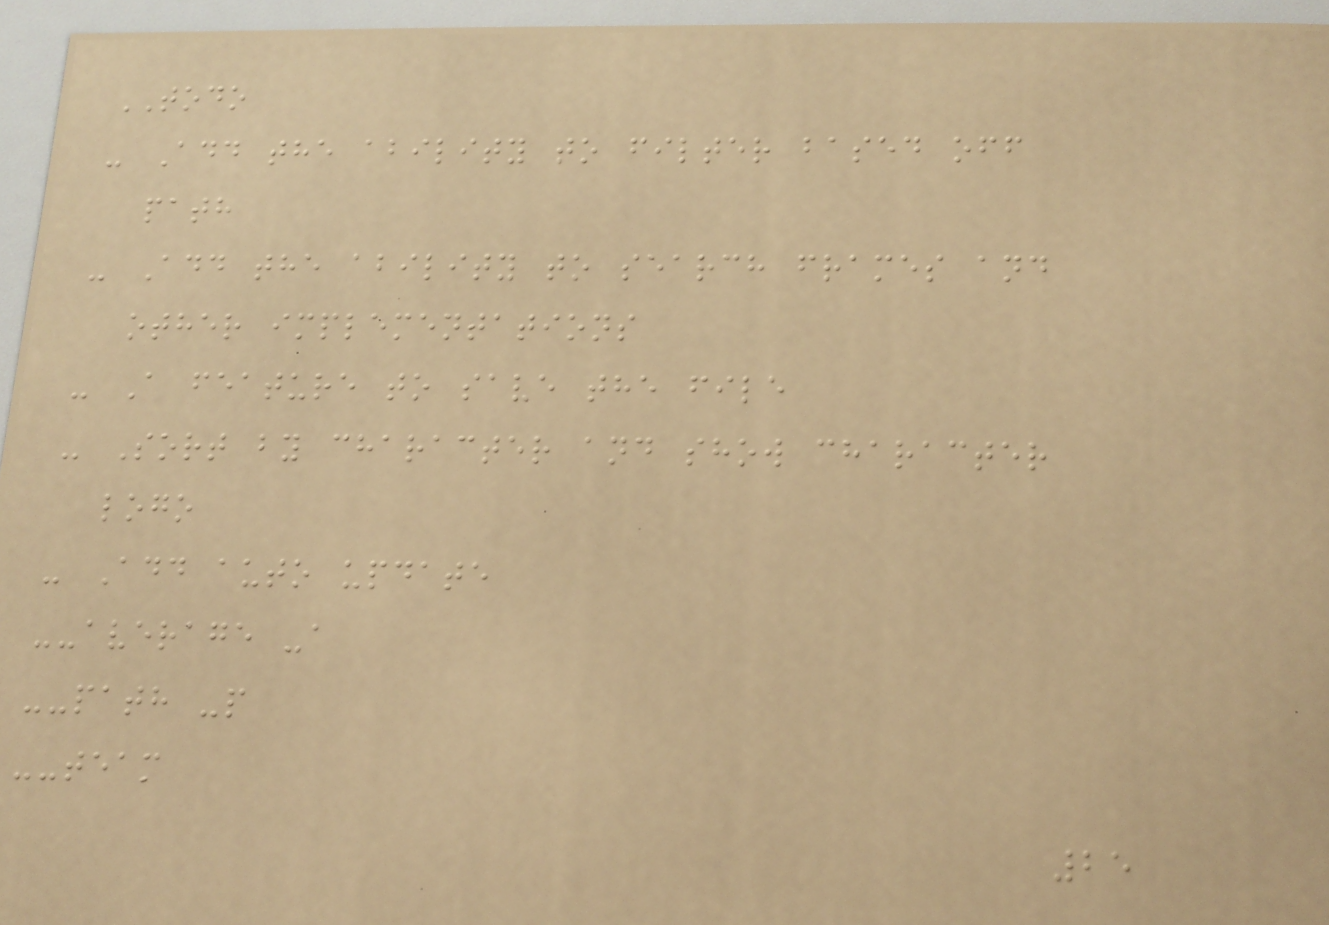TODO
- Add the ability to filter based off
path
- Add the ability to search frames and
other implementations
- A feature to save the file
- Sort by character and show character
logo
- Add auto update
--average -a
--path -p
--team
25
